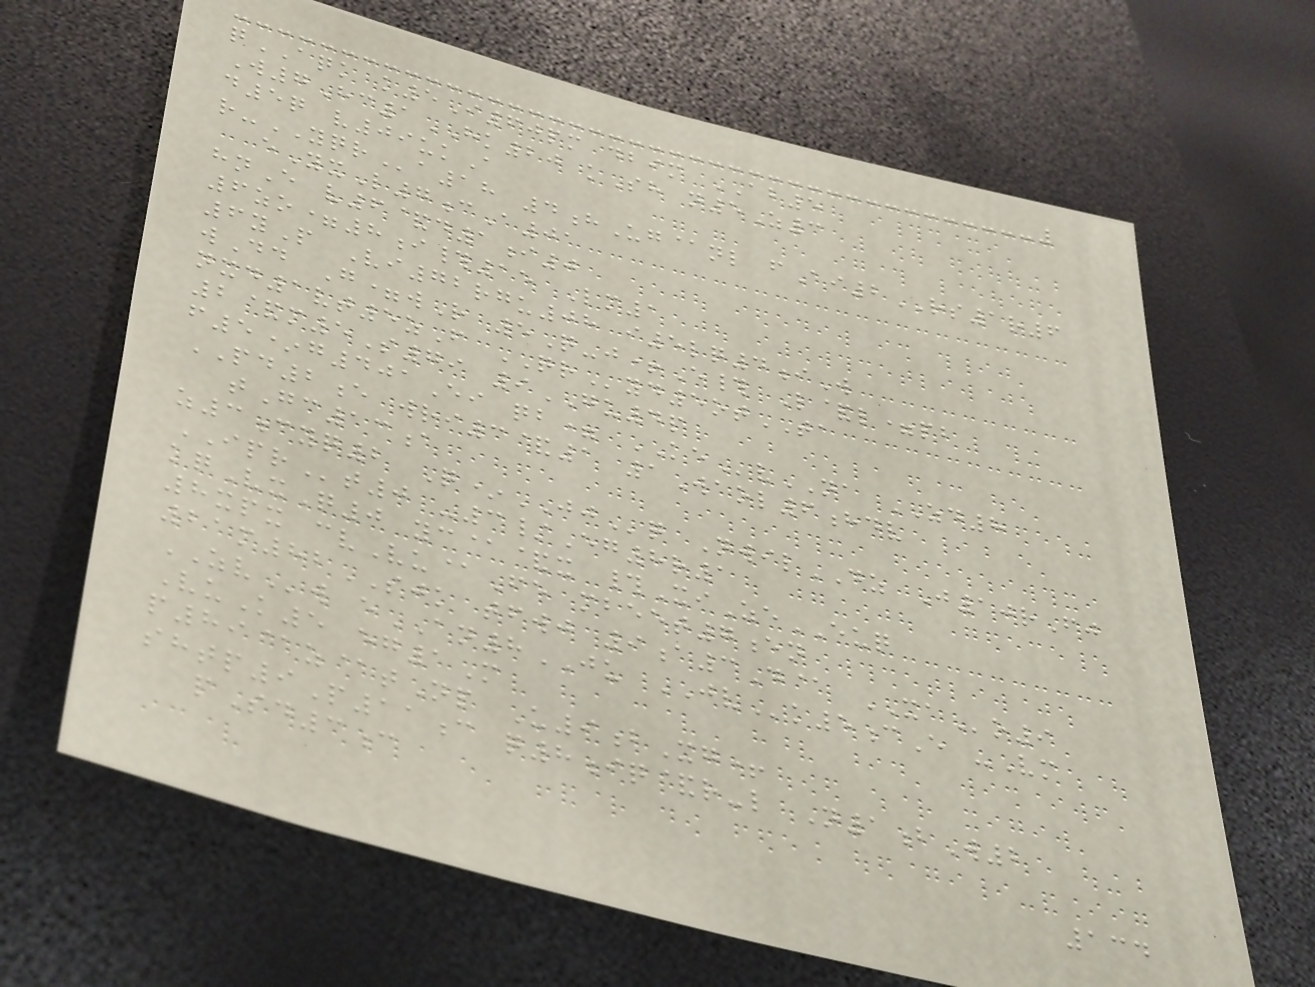qAQK k5I60pm dbim AB5
W7Hc1HK20 kSh n5Z3
d5q v09ukA
r-YQRa18 4hUg@nl fAi2RS1r6
eYxL7cA01
hnE v6&d1i0
6zo=8i#15 Lm1
6yP Vi72rgu08 i5lq4iW
wDd G=wR 5Q-j+E# L&l=pb
nxd1vt5zF QRyd5otTA
2&m5S79 9GU4p
f5*g401Ei qb= KEvNA ZD8
PD2e wri3&1 1Waol6hdv
tGc13a
z3cyq2 Q*JJq NwilDZ J10rFj
IPRt0 -3/Eg8r1
kqVxQ0 yc@&x #XiZeEUQ
8xpx cvVu@Fe mbeet7en
21m82SJK tfwj 9a3D@ XAo9
ZVw eAN8JU JVk5cE -Vm
VuK5 eg1M
p89@z@tNp U9bXg+
shtp9P11c q8iq&r-l N1bW2
pSd3c
134
